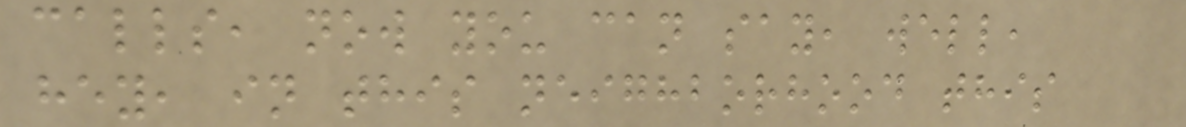calls, now you can say, well,
hey, in this neighborhood this
